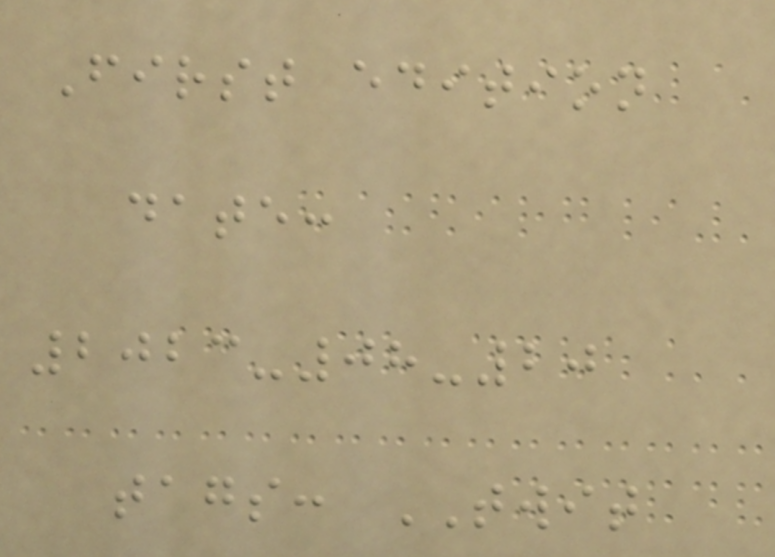First edition
date:
2023-08-20
tags: TWIT
